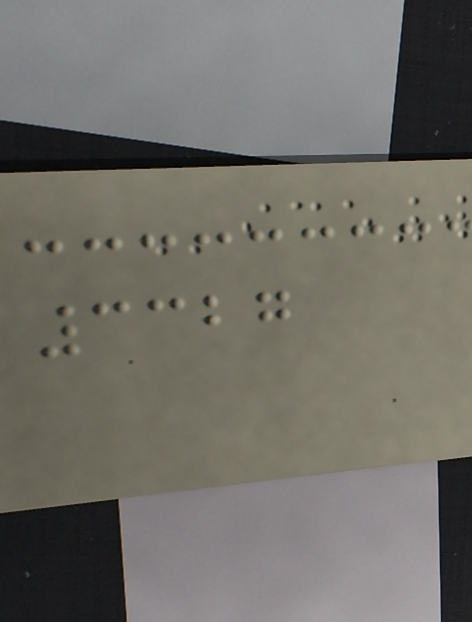3327
